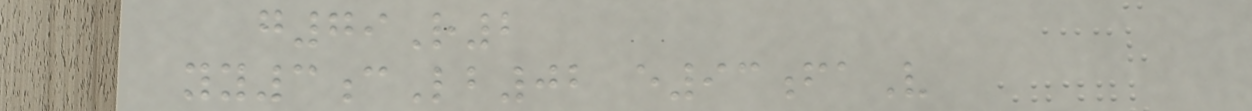g79R2
yy3cLb02 e93faV
